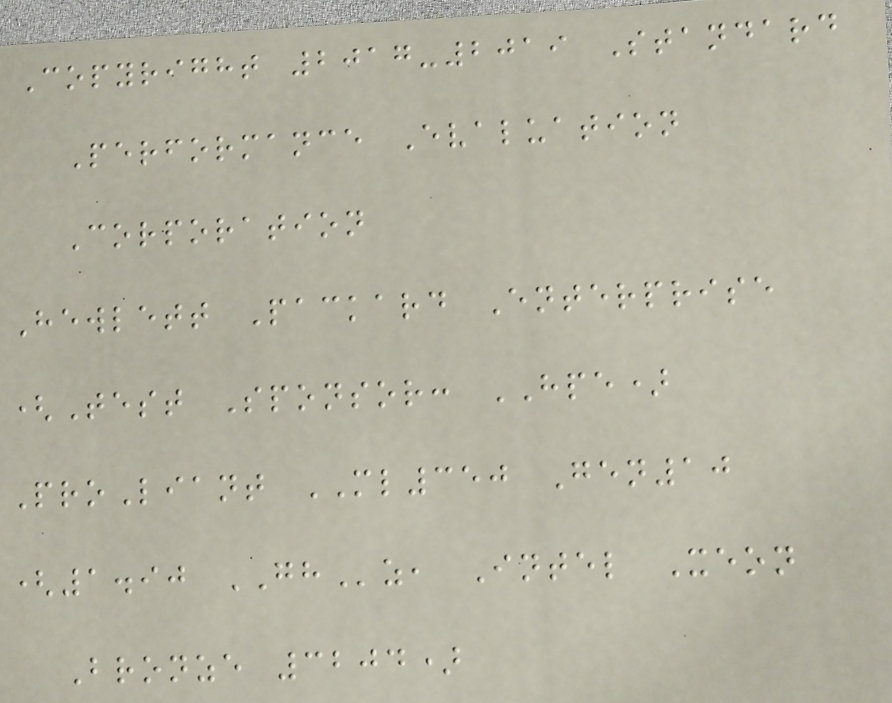Copyright 2017-2019 Standard
Performance Evaluation
Corporation
Hewlett Packard Enterprise
(Test Sponsor: HPE)
ProLiant ML350 Gen10
(1.90 GHz, Intel Xeon
Bronze 3204)
